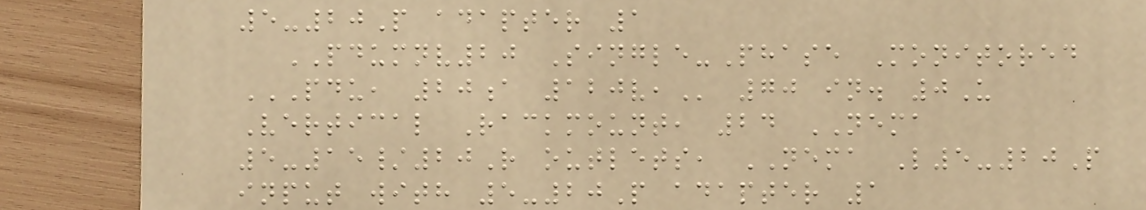5-20P adapter 1
PDUMNV20 Single-Phase Monitored
PDU, 20A 120V, 70 in. 0U
Vertical Rackmount, 24 NEMA
5-15/20R outlets, NEMA L5-20P
input with 5-20P adapter 1
